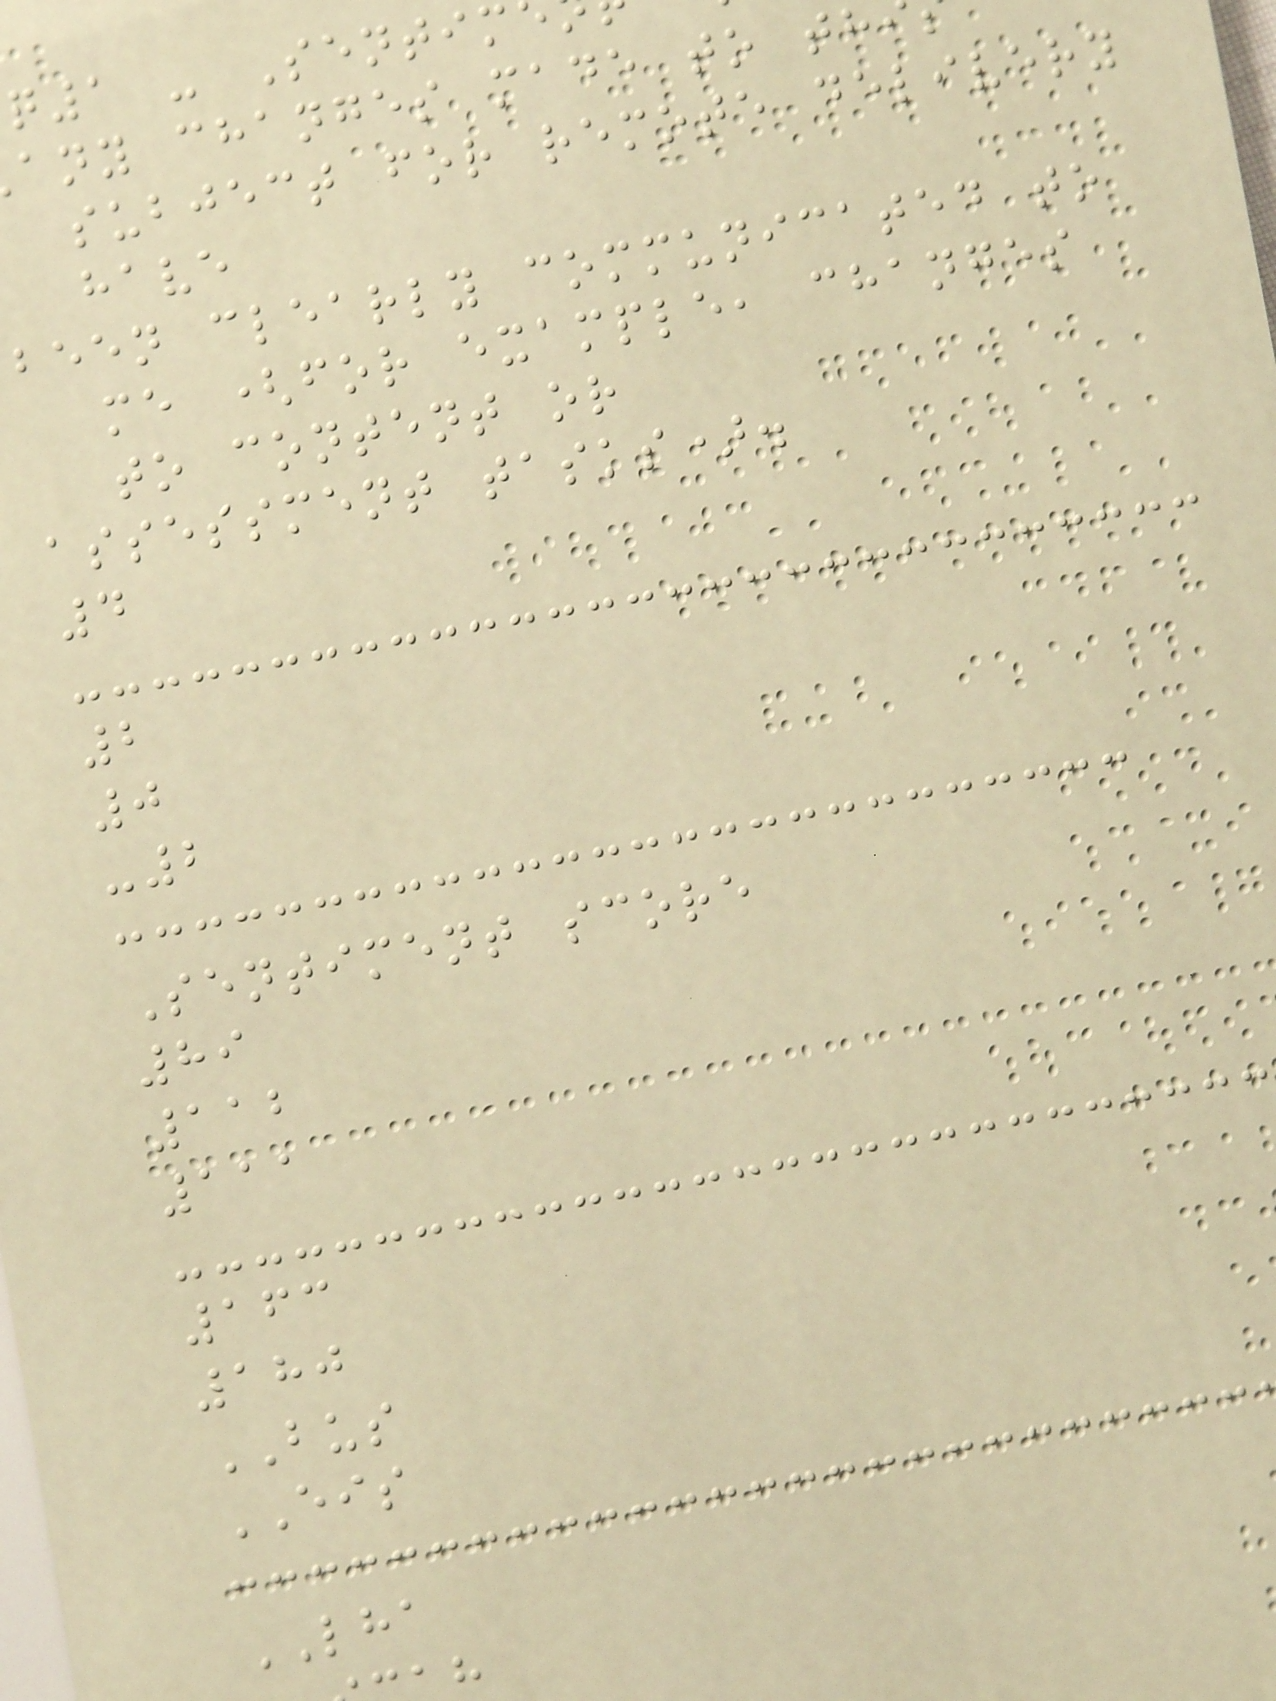q1 - Sentim
any changes made to th
subject for remote delivery
have
been clearly communicated to
me (for example, changes
to content or
assessment tasks).
4
2
0
-2
Sentiment score
89
112
111
163
180
BUS
EIS
LHA
